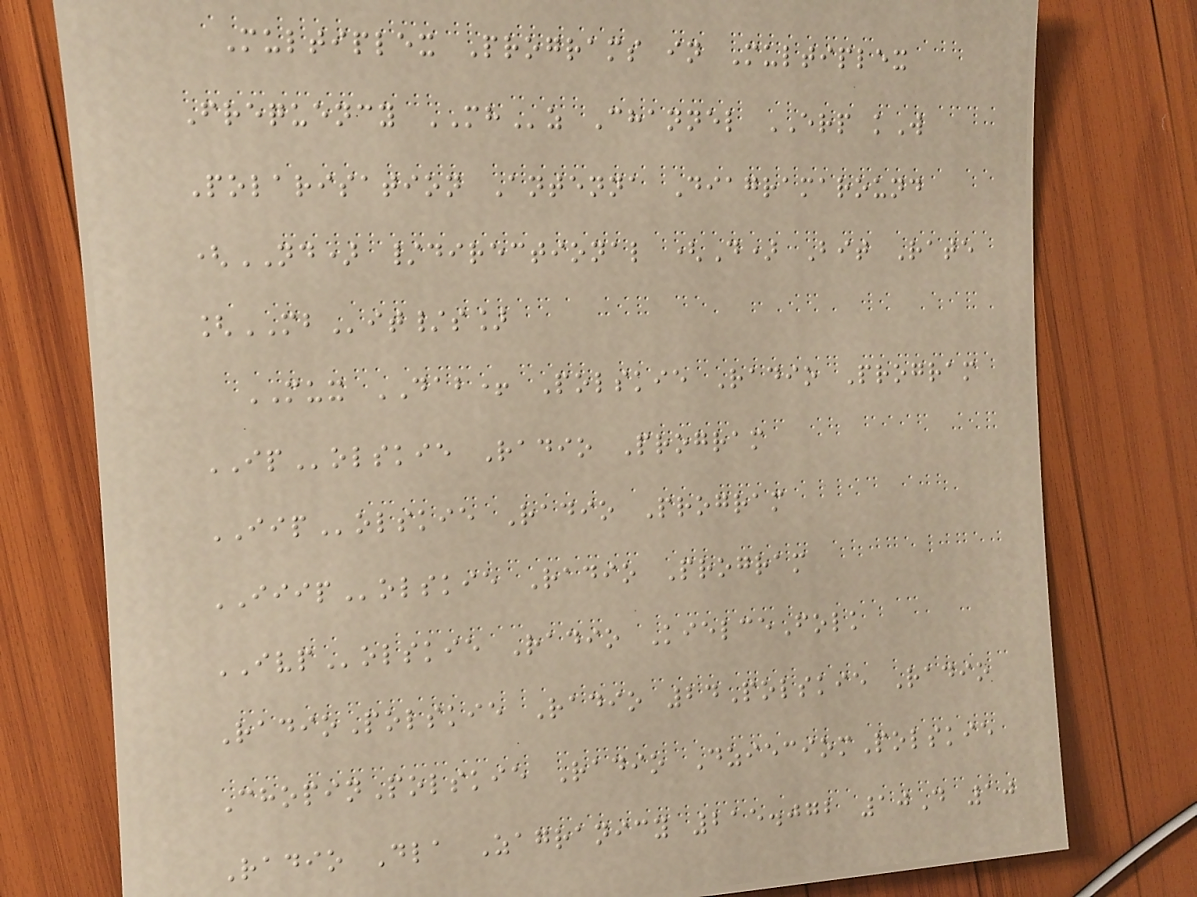Multiplex Programs in Multiplex
Frequency MHz Channel ERP kW
Polarisation Antenna Diagramaround
(ND) /directional (D) Bit Rate
[MBit/s]
MUX DAB+ Polskie Radio Program
IPolskie Radio Program
IIPolskie Radio Program
IIIPolskie Radio Program
IVPolskie Radio KielceFolk
RadioPolskie Radio 24Polskie Radio
ChopinPolskie Radio DzieciomPolskie
Radio Dla Zagranicy 215.072 10D 10
